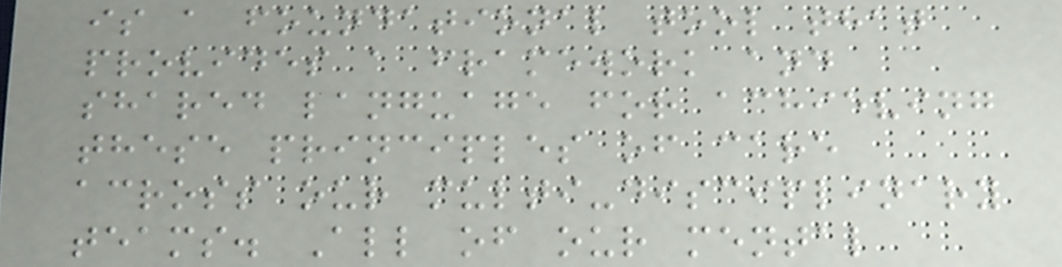is a foundational tool that
provides a framework and
shared language for achieving
these principles of care
across our multi-disciplinary
teams. All of our mental
